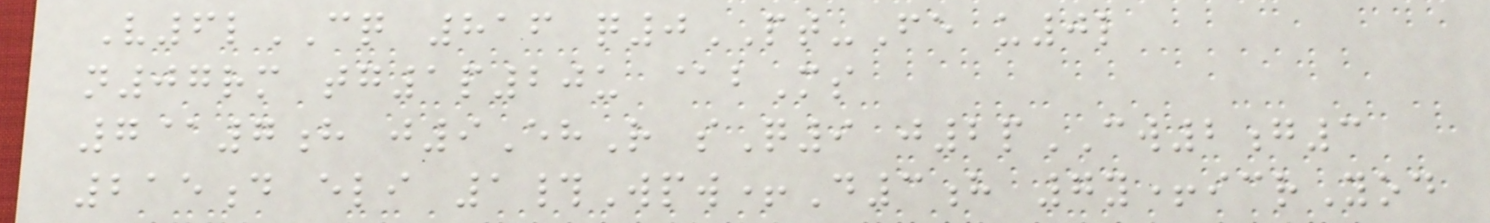V6lCQ 816 q0PT-Fe u0l
n07rm tg1p20u @bMs
7@7h j9EhR sQ9 j2pCW2g3
215d eli 1#Wpw+D3h 7y+icrYod
